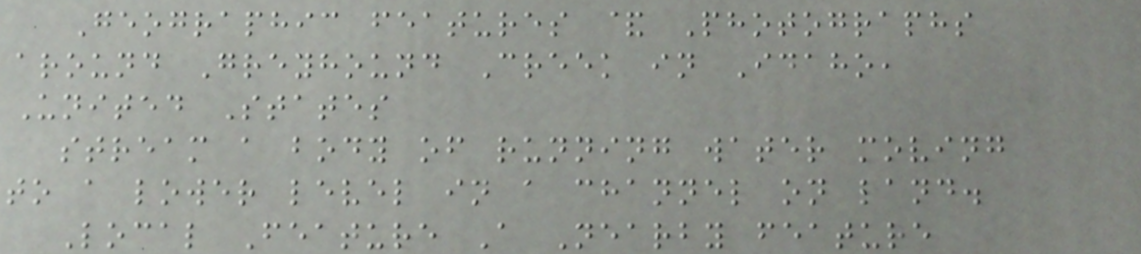Geographic features & Photographs
around Greyhound Creek in Idaho,
United States
stream a body of running water moving
to a lower level in a channel on land.
Local Feature A Nearby feature
